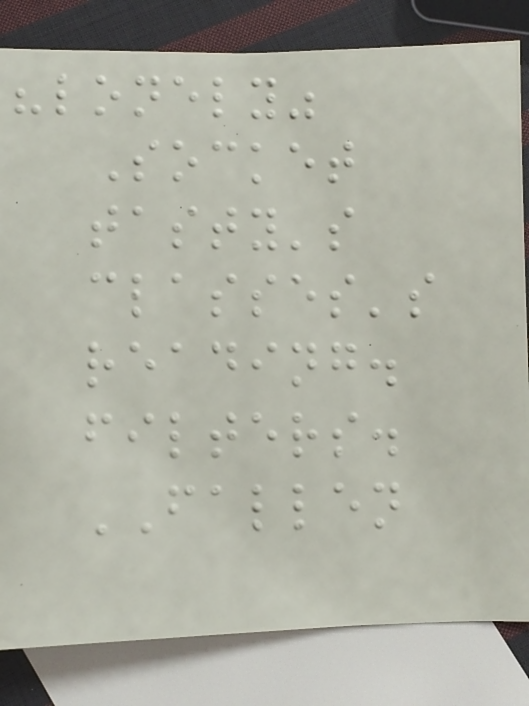"lonely"
Socket
tasty's
classes's
reading.
filters.
FALLEN
